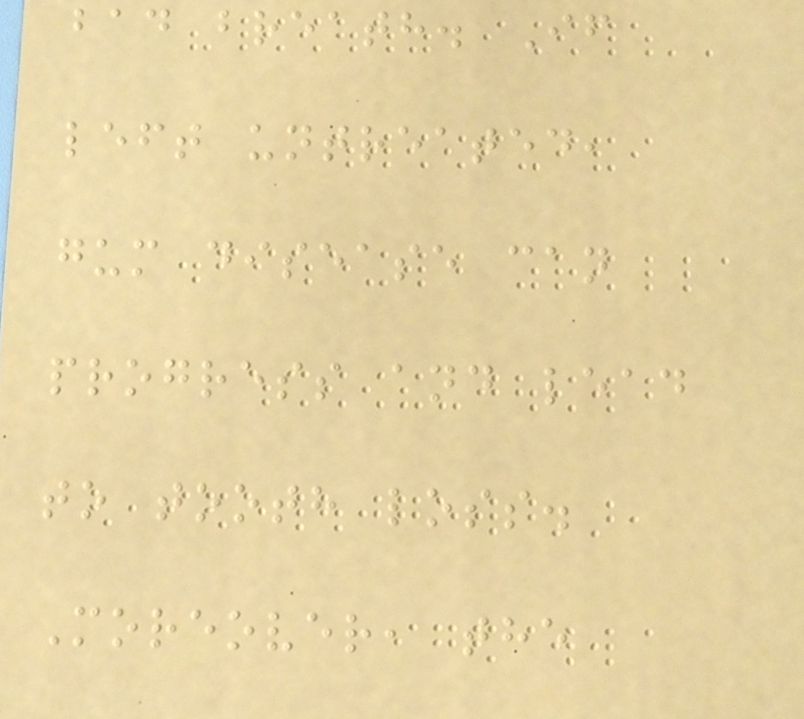bad breath. If
left untreated,
gum disease can
progress and lead
to tooth loss.
Moreover, the
